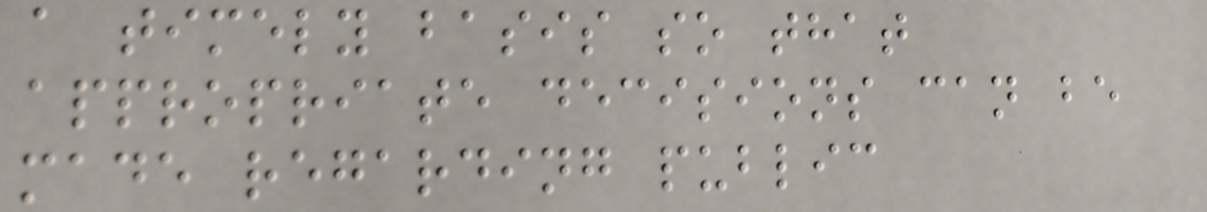a timely basis so that
appropriate decisions can be
made regarding public
